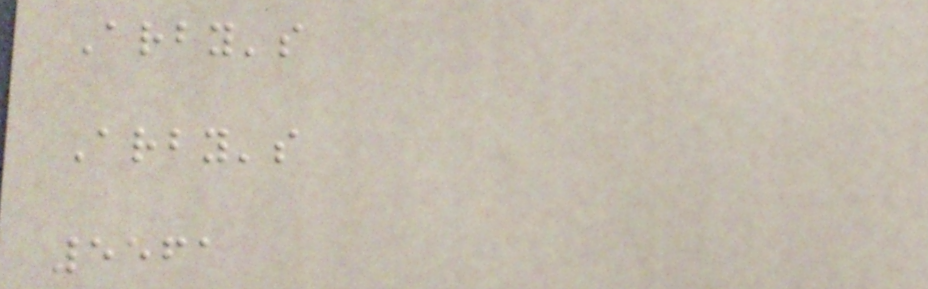Arby's
Arby's
5561
